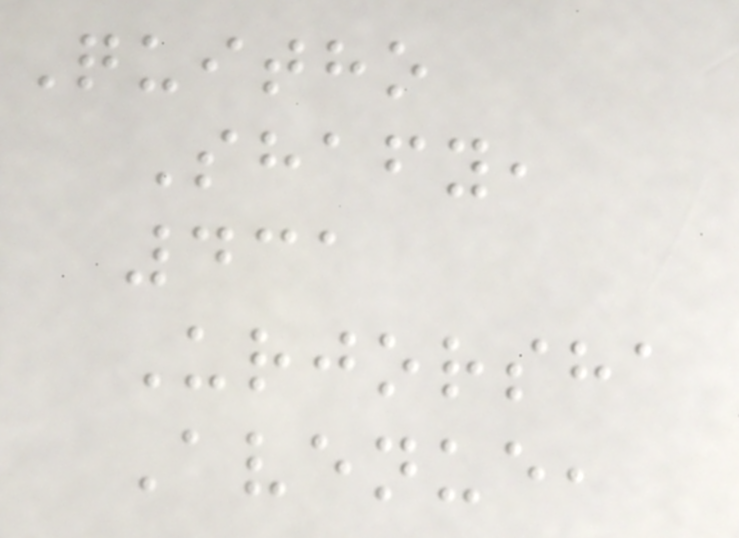Quitho
Shafy,
431
Urjorsha
Avenue,
